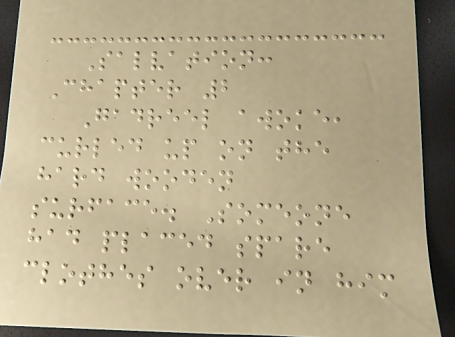Salvation:
Chapter 2
Gadreel awoke,
curled up on the
hard wooden
surface. Someone
had placed spare
clothes over in him
